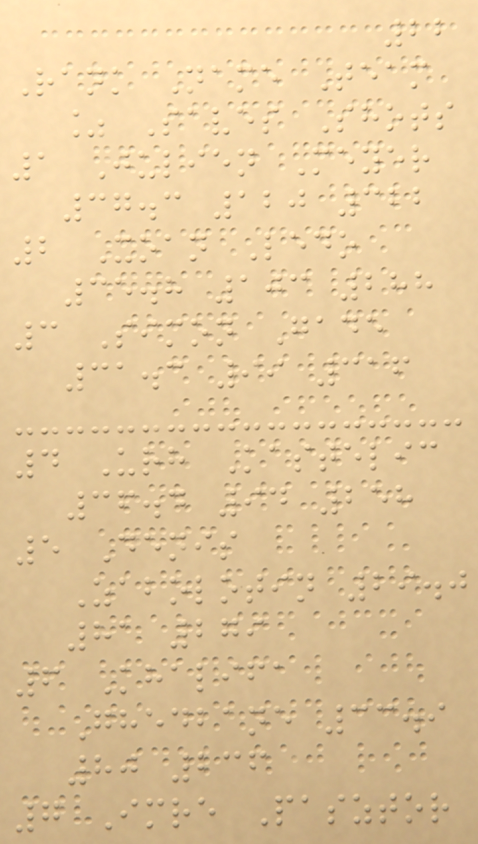22
Rank Name Team
% Saves Shots
1 Julien Meyer
37.3 120 322
2 Xoan Ledo
35.8 103 288
3 Simon Gade
31.3 99 316
4 Urh Kastelic
36.4 94 258
5 Denis
Zabolotin 29.0
81 279
6 Khalifa
Ghedbane 33.9
80 236
7 Imre Pasztor
